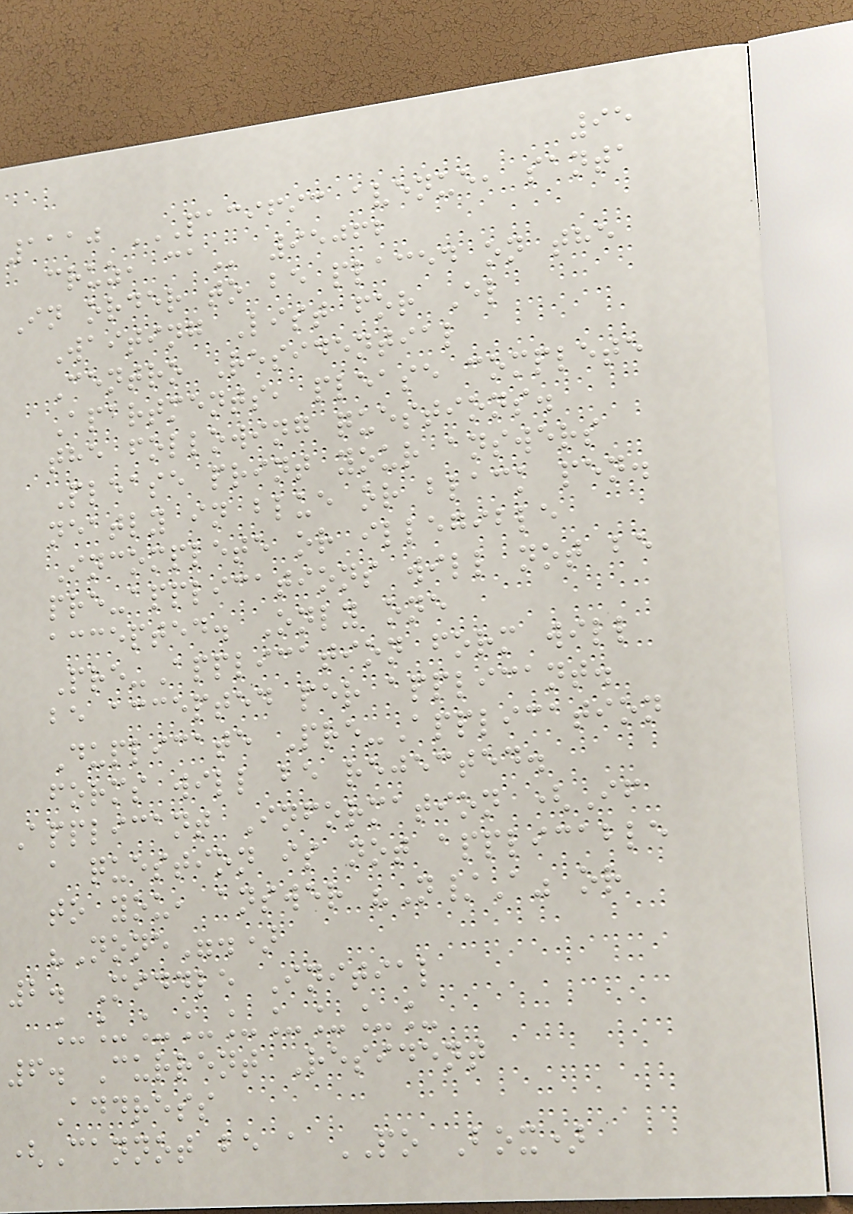95
1110 PACIFIC AVENUE, SANTA
CRUZ, CA 95062
In order to be placed on the
Waiting List for El
Centro Residential
Apartments, please complete
the following questions.
Please print your answers
neatly in blue or black pen.
Incomplete or illegible
pre-applications will not be
accepted. Only one
Pre-Application form will
be accepted per applicant.
Duplicate Pre-Application
forms will be rejected.
Applicant Information (If
a question is not applicable
to you, answer "N/A" or
"None".)
2. Middle Initial
_________
6. Current Resident
Address
(Cannot be a PO Box)
